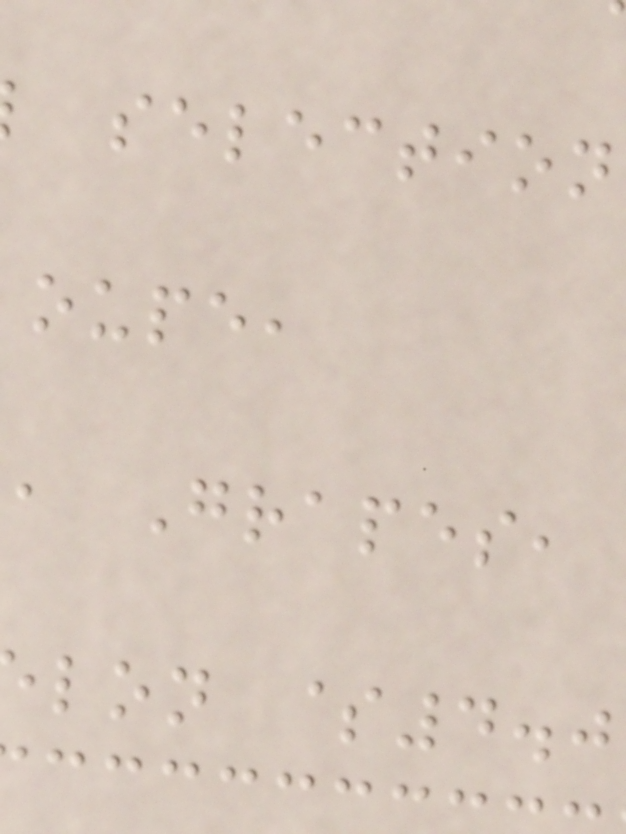selection
oupe,
, Grapes,
lon $4.0
